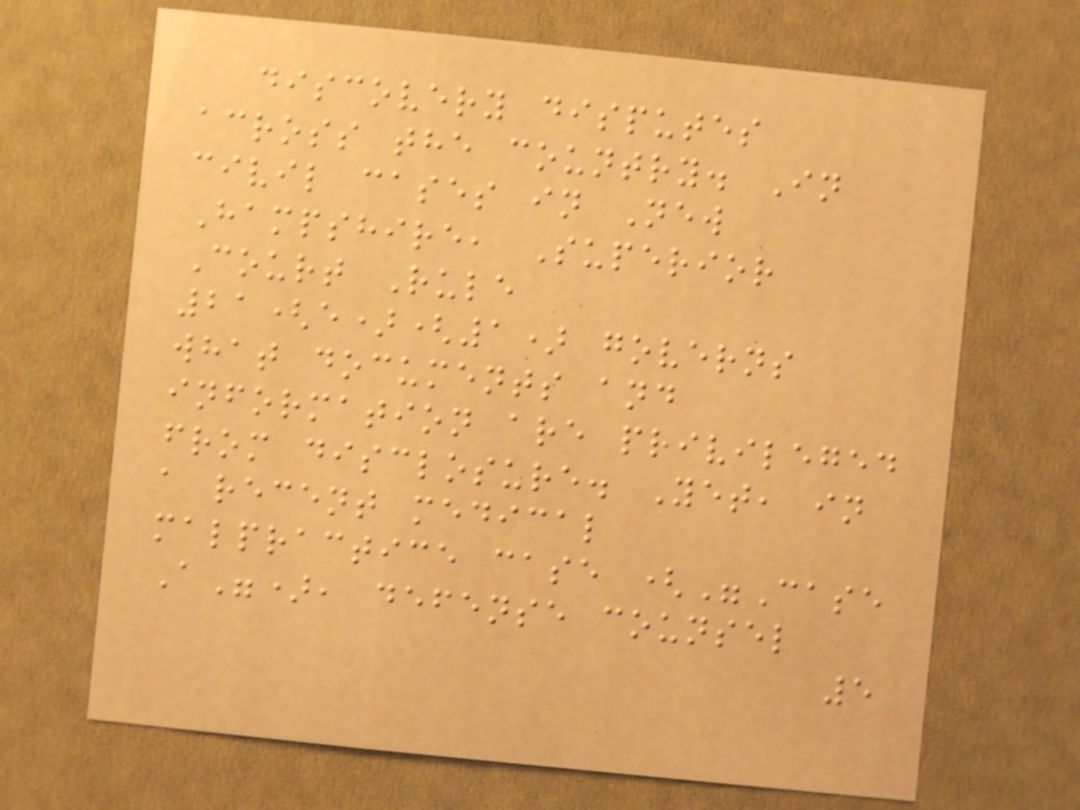discovery disputes
across the country. In
civil cases in New
Hampshire, Superior
Court Rule
21(e)(1) governs
what documents and
information are privileged
from disclosure. Yet, in
a recent medical
malpractice case ("Case
A"), defense counsel
5
